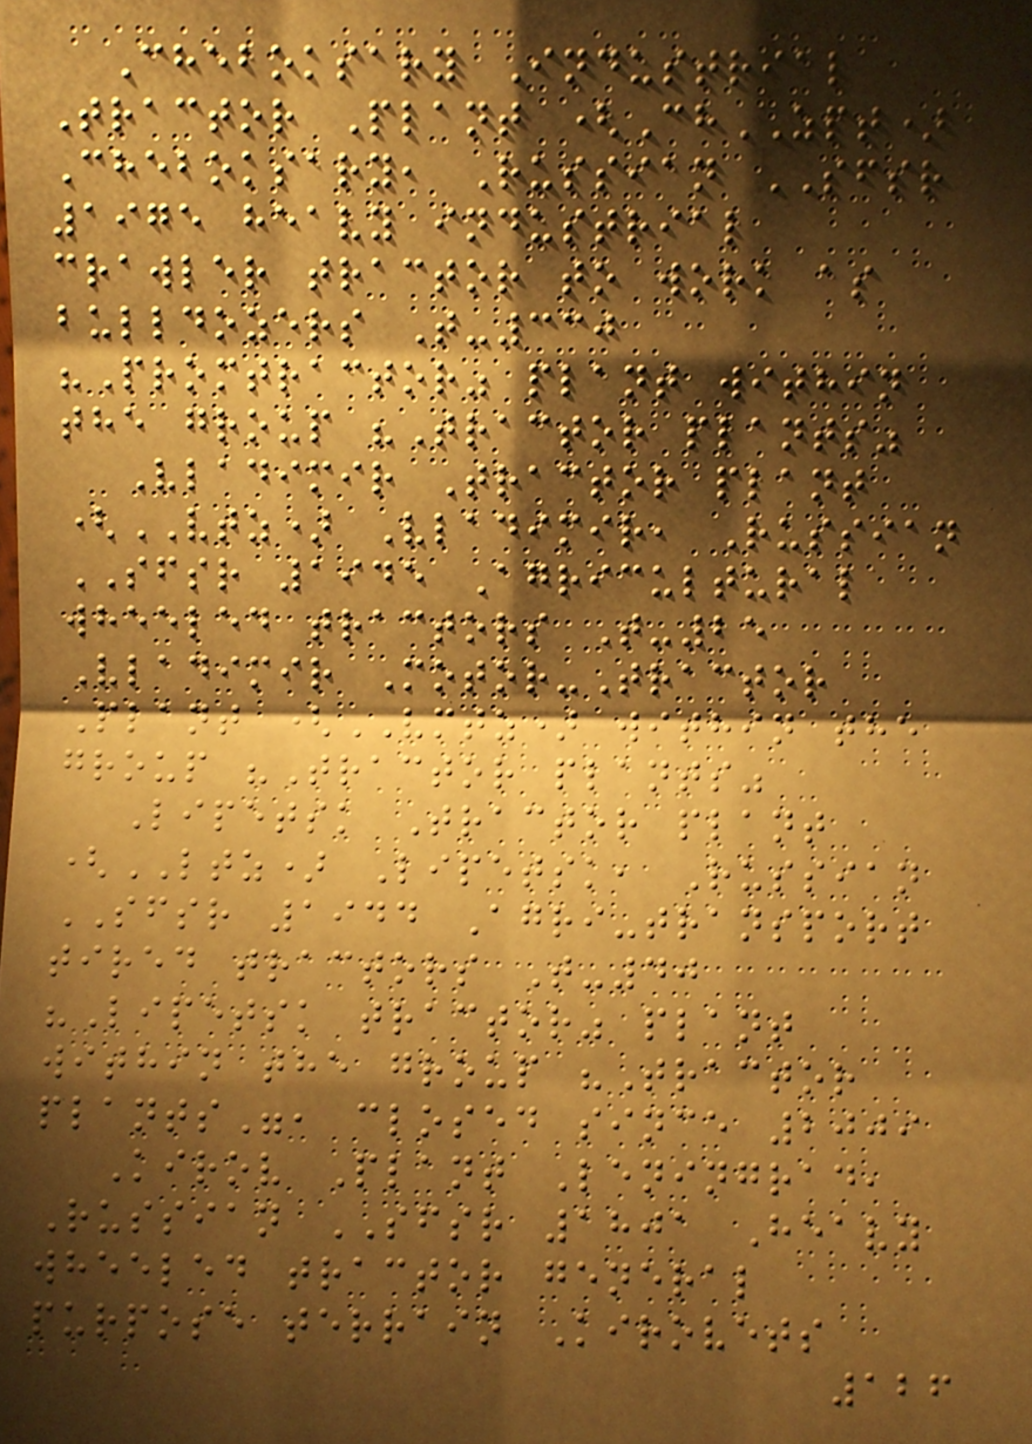Cheboksary Industrial
Tractor Plant (ChZPT)
Cheboksary, Russian SFSR
1975 heavy industrial
crawler tractor to work as
bulldozers T-330
"Promtractor" plant within
the group "Tractor plants"
Vladimir Tractor plant
(VTZ) Vladimir, Russian
SFSR 1945 Agricultural
wheeled tractors T-25
Vladimir Motor-Tractor
Plant (VMTZ) within the
group "Tractor plants"
Lipetsk Tractor plant
(LTZ) Lipetsk, Russian
SFSR 1944 Agri-transport
tired tractors T-40
"Lipetsk tractor" plant
within the group "Tractor
plants", closed since 2009
Kirov Plant Leningrad,
Russian SFSR 1801 Heavy
wheeled tractor general
purpose terrain Kirovets
126
